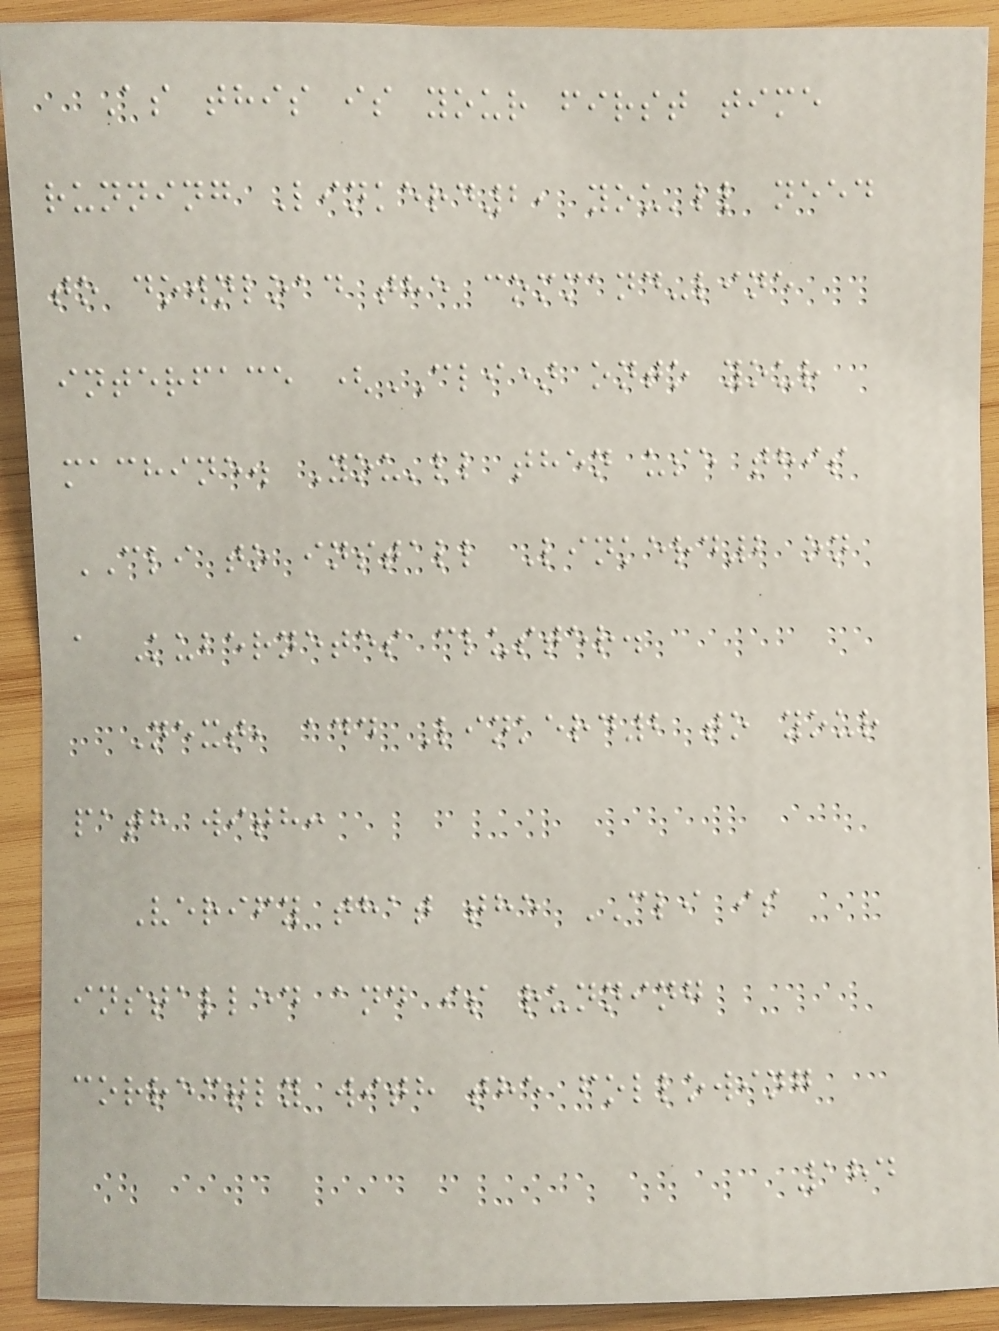As this is your first time
running Linkerd2, you'll need
to download the command-line
interface (CLI) onto your
machine. You'll then use this
CLI to install Linkerd2 on
a Kubernetes cluster.
Next, add Linkerd2 to your
path with:
Verify that the CLI is
installed and is running
correctly with the following
184
